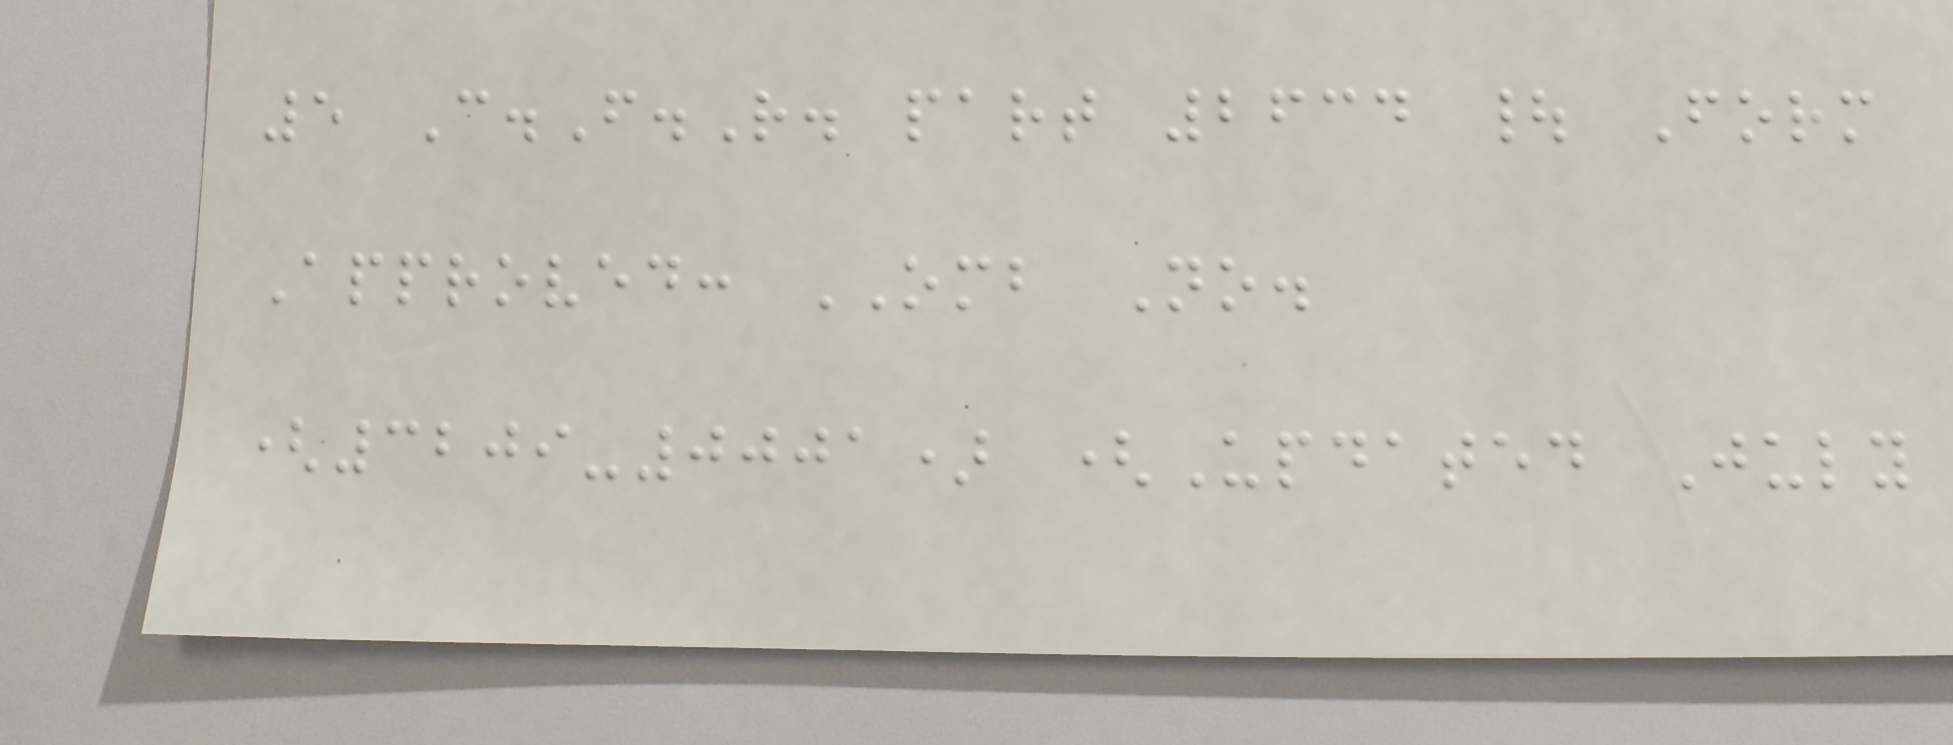5 C.F.R. part 2634 | Form
Approved: OMB No.
(3209-0001) (Updated July
